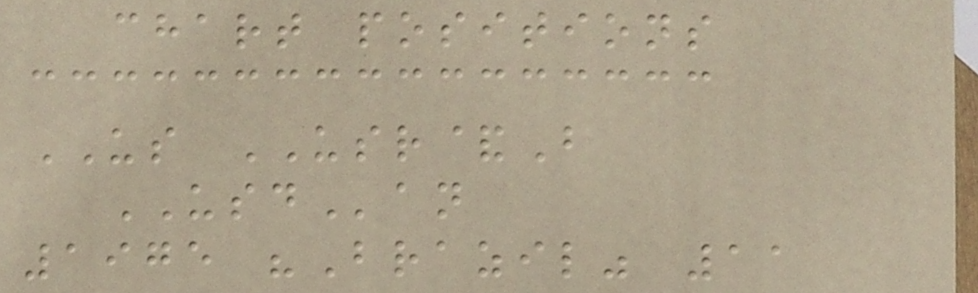chart positions
US USR&B
USDan
1975 "Brazil" 11
